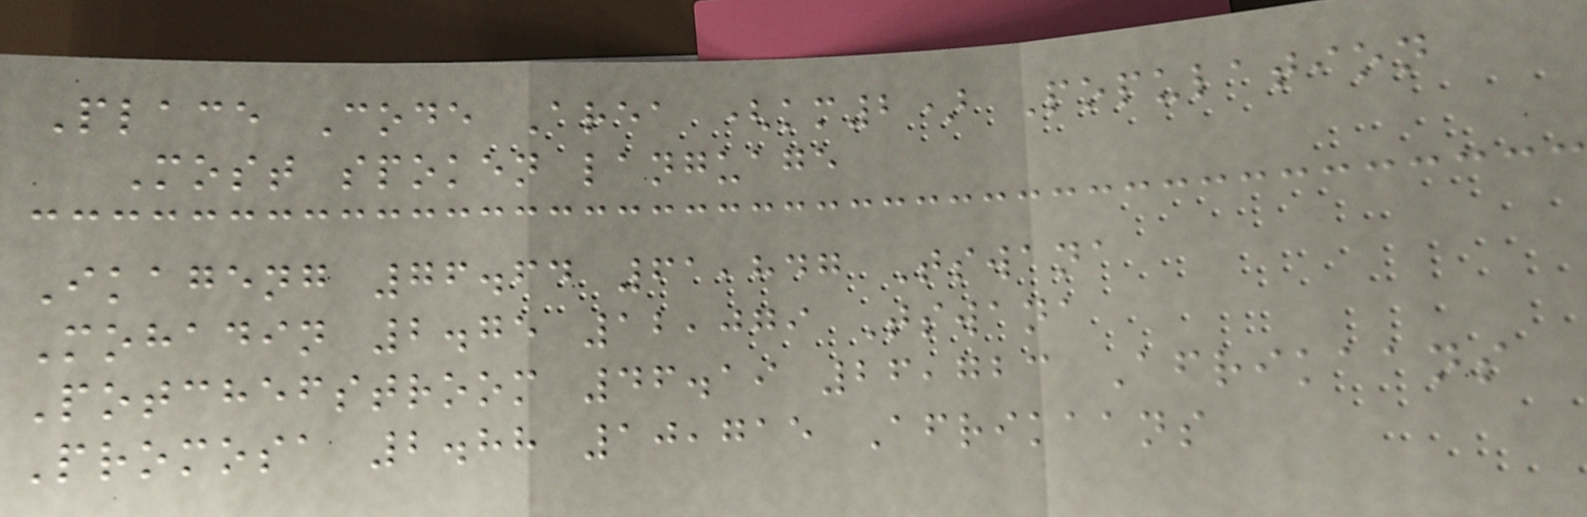Place Code Area (km2) Population
Most spoken language
Ikageng 76.64 61,847 Tswana
Mohadin 2.75 12,079 Tswana
Potchefstroom 46.19 26,723 Afrikaans
Promosa 2.88 10,715 Afrikaans
